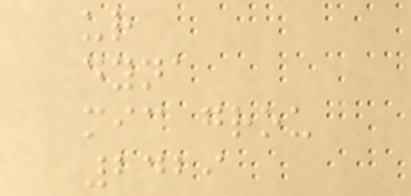ur
dyna
mic grou
2429
